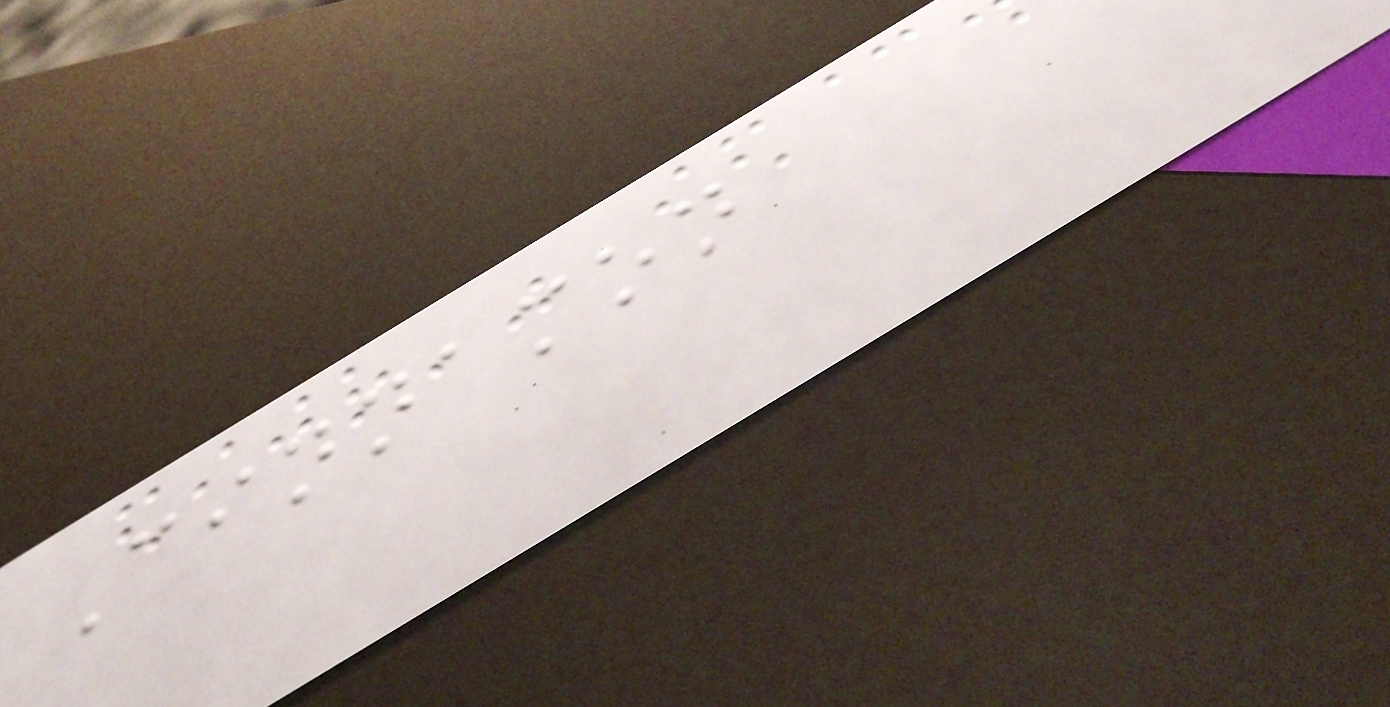Cinnamon
